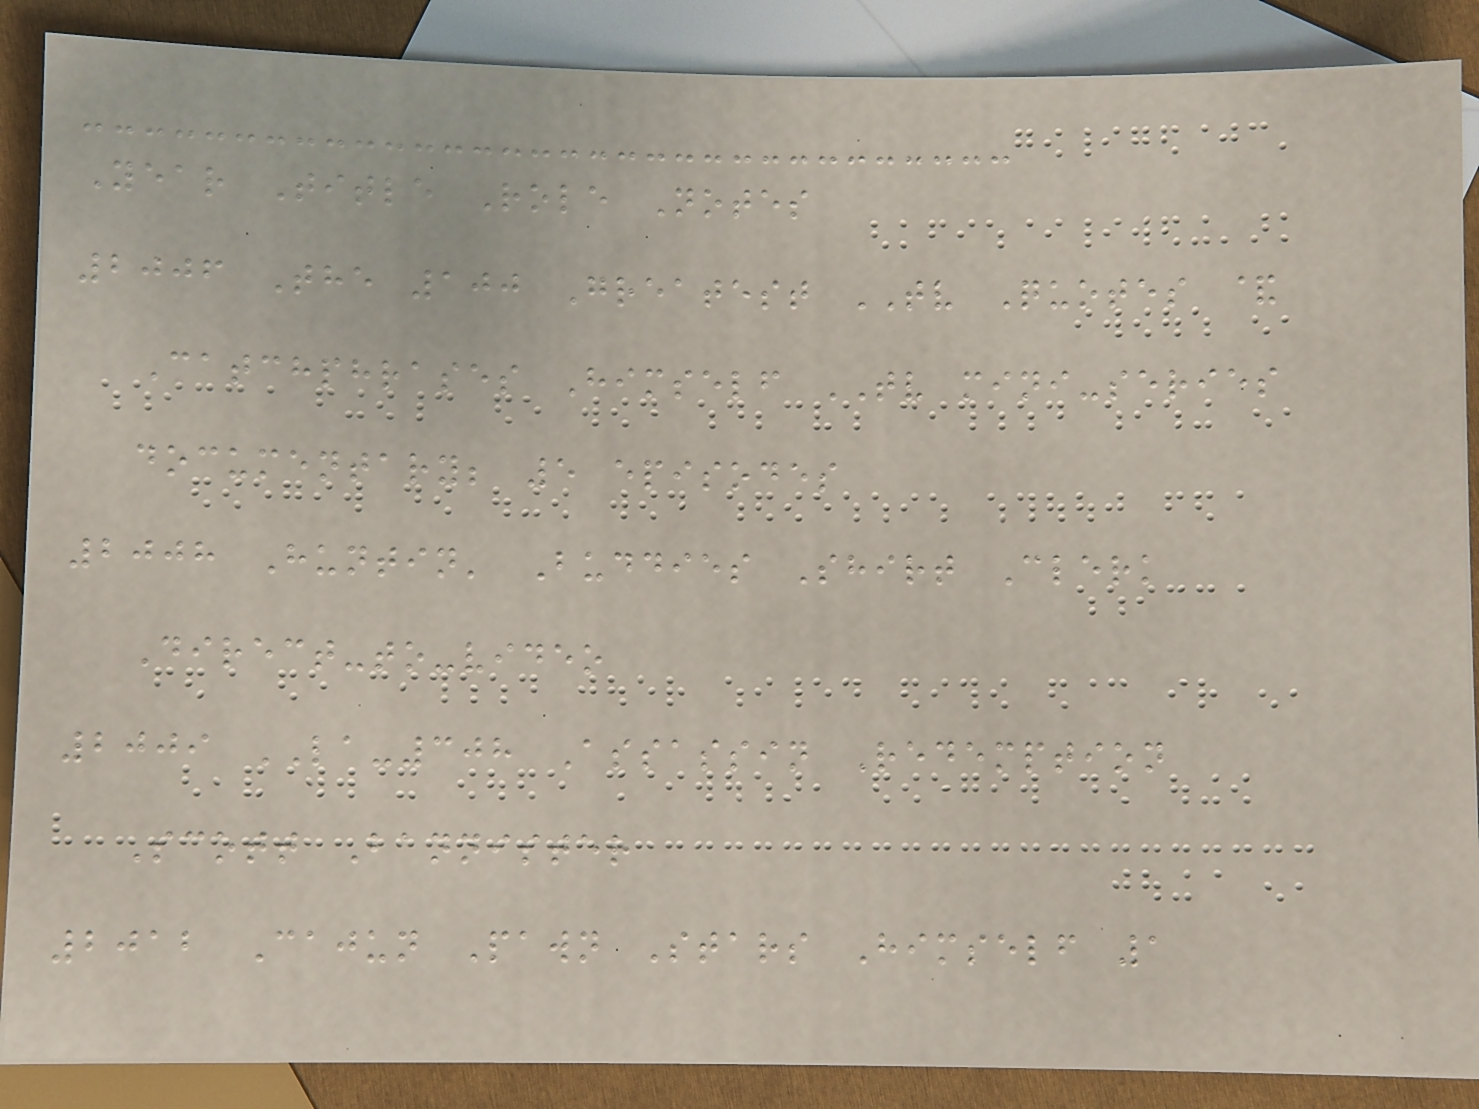Year Title Role Notes
2006 The 100 Greatest TV Quotes &
Catchphrases Himself TV mini-series
documentary; 5 episodes
2008 Huntin' Buddies Shirt Clerk
Direct-to-video
2009 LA-308 Assassin Redemption
Scott Bannister
2012 Cajun Pawn Stars Himself 1
